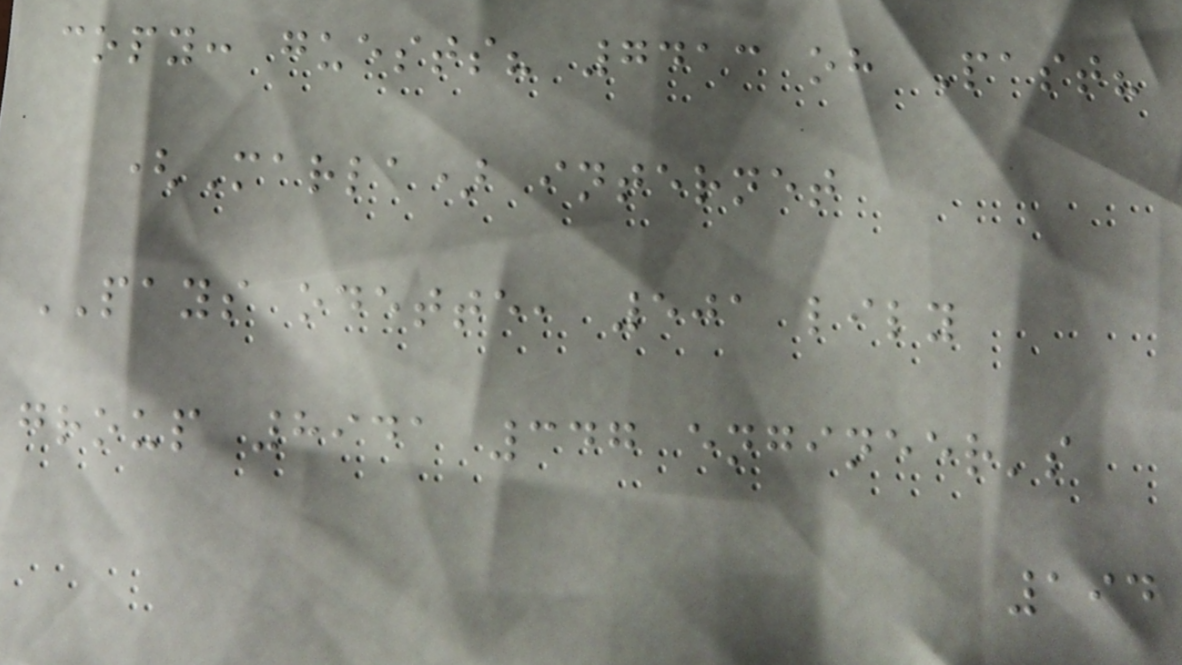copy: guests? 7413 oh Past?
(Marla) internet
PAYS odette, 501 lily
group 8941 347 engineer's
194
